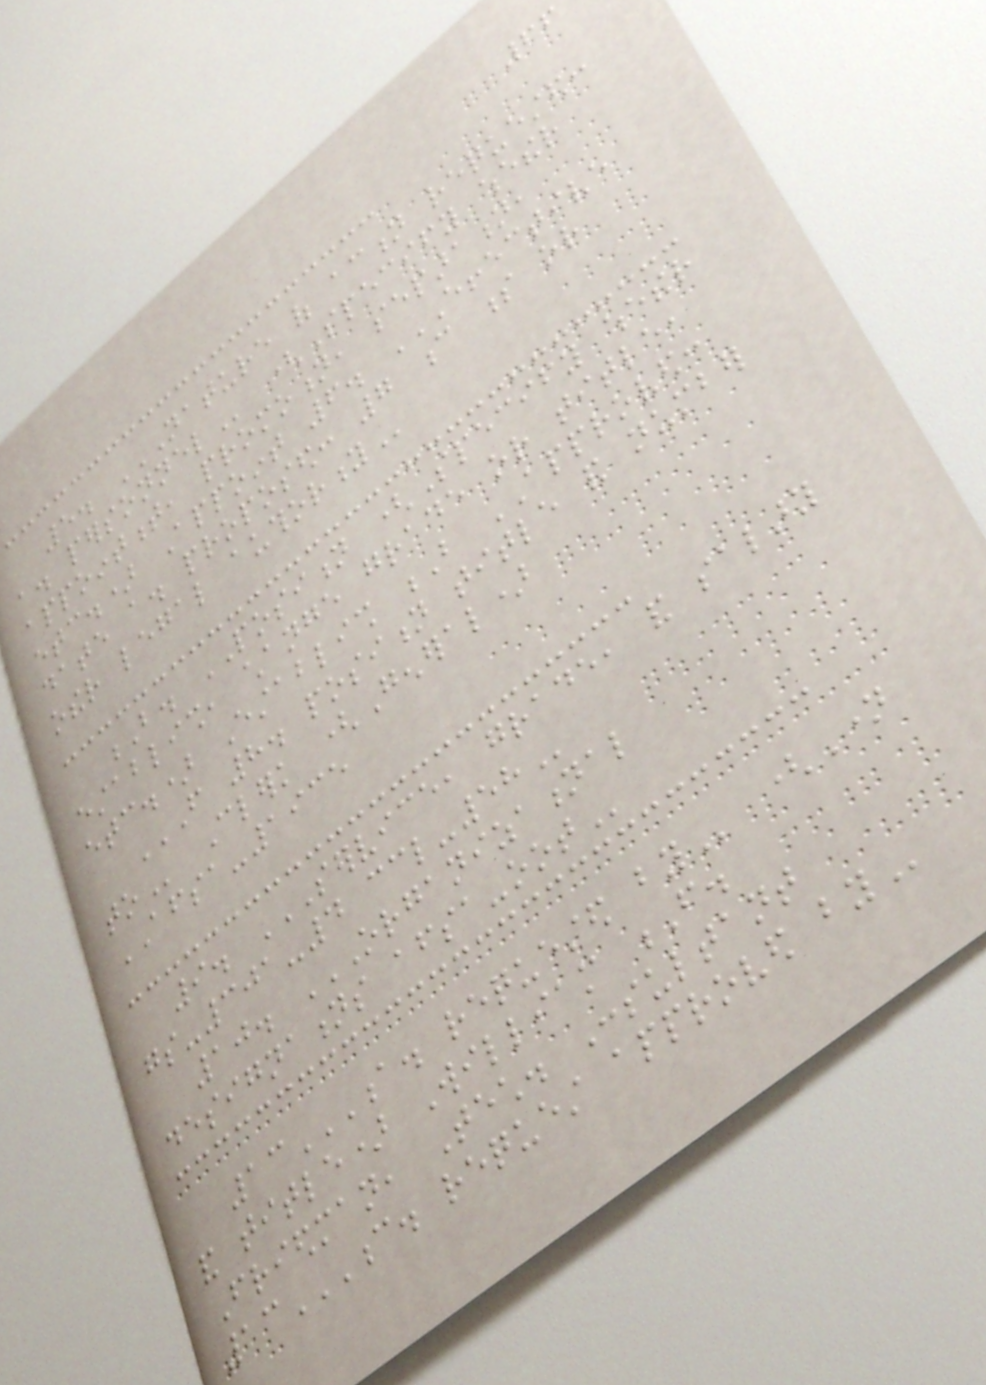66
5. NATURE OF ACTION REQUESTED:
A. PERSONNEL (Specify whether
appointment, promotion, separation,
etc.) Appoint 6. EFFECTIVE
DATE A. PROPOSED: 7 C S OR
OTHER LEGAL AUTHORITY
B. POSITION (Specify whether
establish, change grade or title,
etc.) Establish B APPROVED:
FROM 8. POSITION TITLE AND NUMBER
TO Clerk (General)
AFSA-1935
9. SERVICE, GRADE, AND SALARY
GS-301-4 CCL-58
10. ORGANIZATIONAL
DESIGNATIONS AFSA-OOT
13A. REQUESTED BY (Name
and title) William F.
Friedman, Tech. Consultant
13C. REQUEST APPROVED BY
